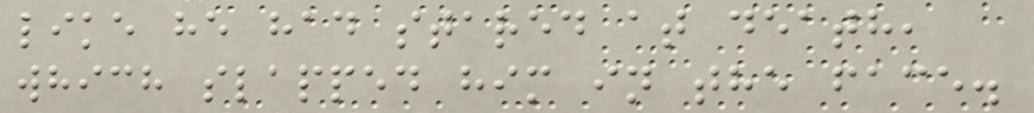like he had stared at death,
which slapped him in the face.
